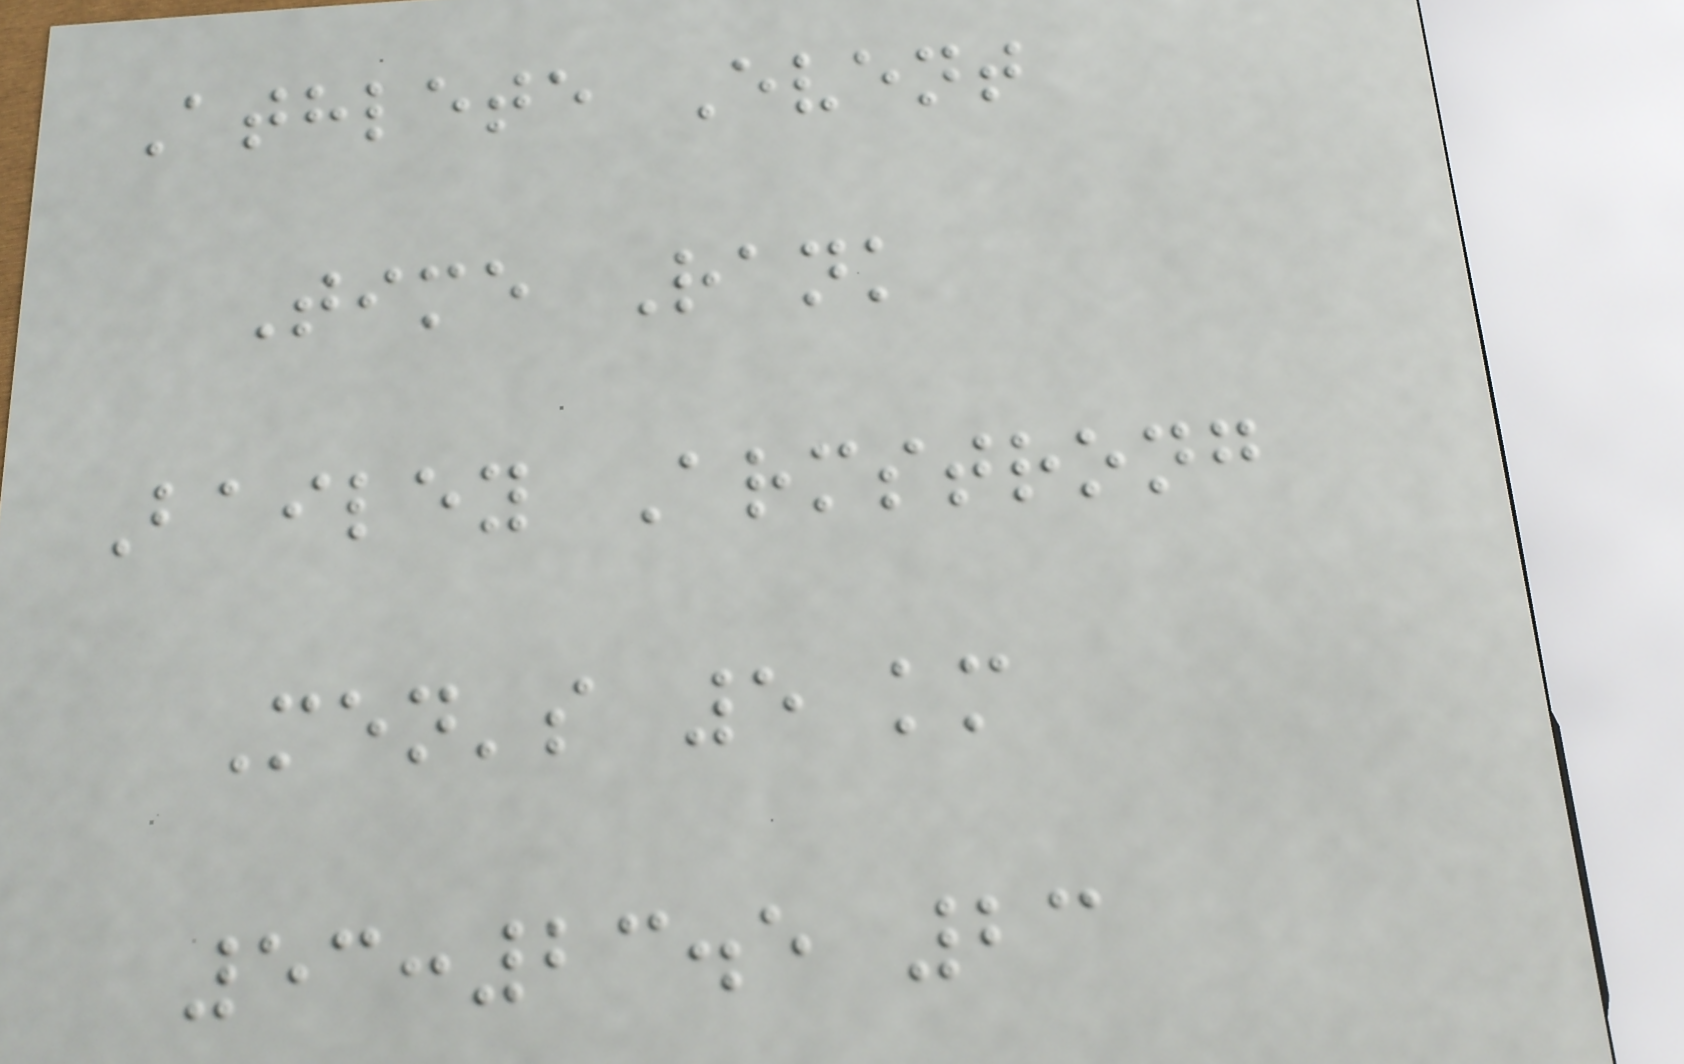Athlete Event
Time Rank
Bailey Armstrong
Men's 5 km
53:23.5 23
